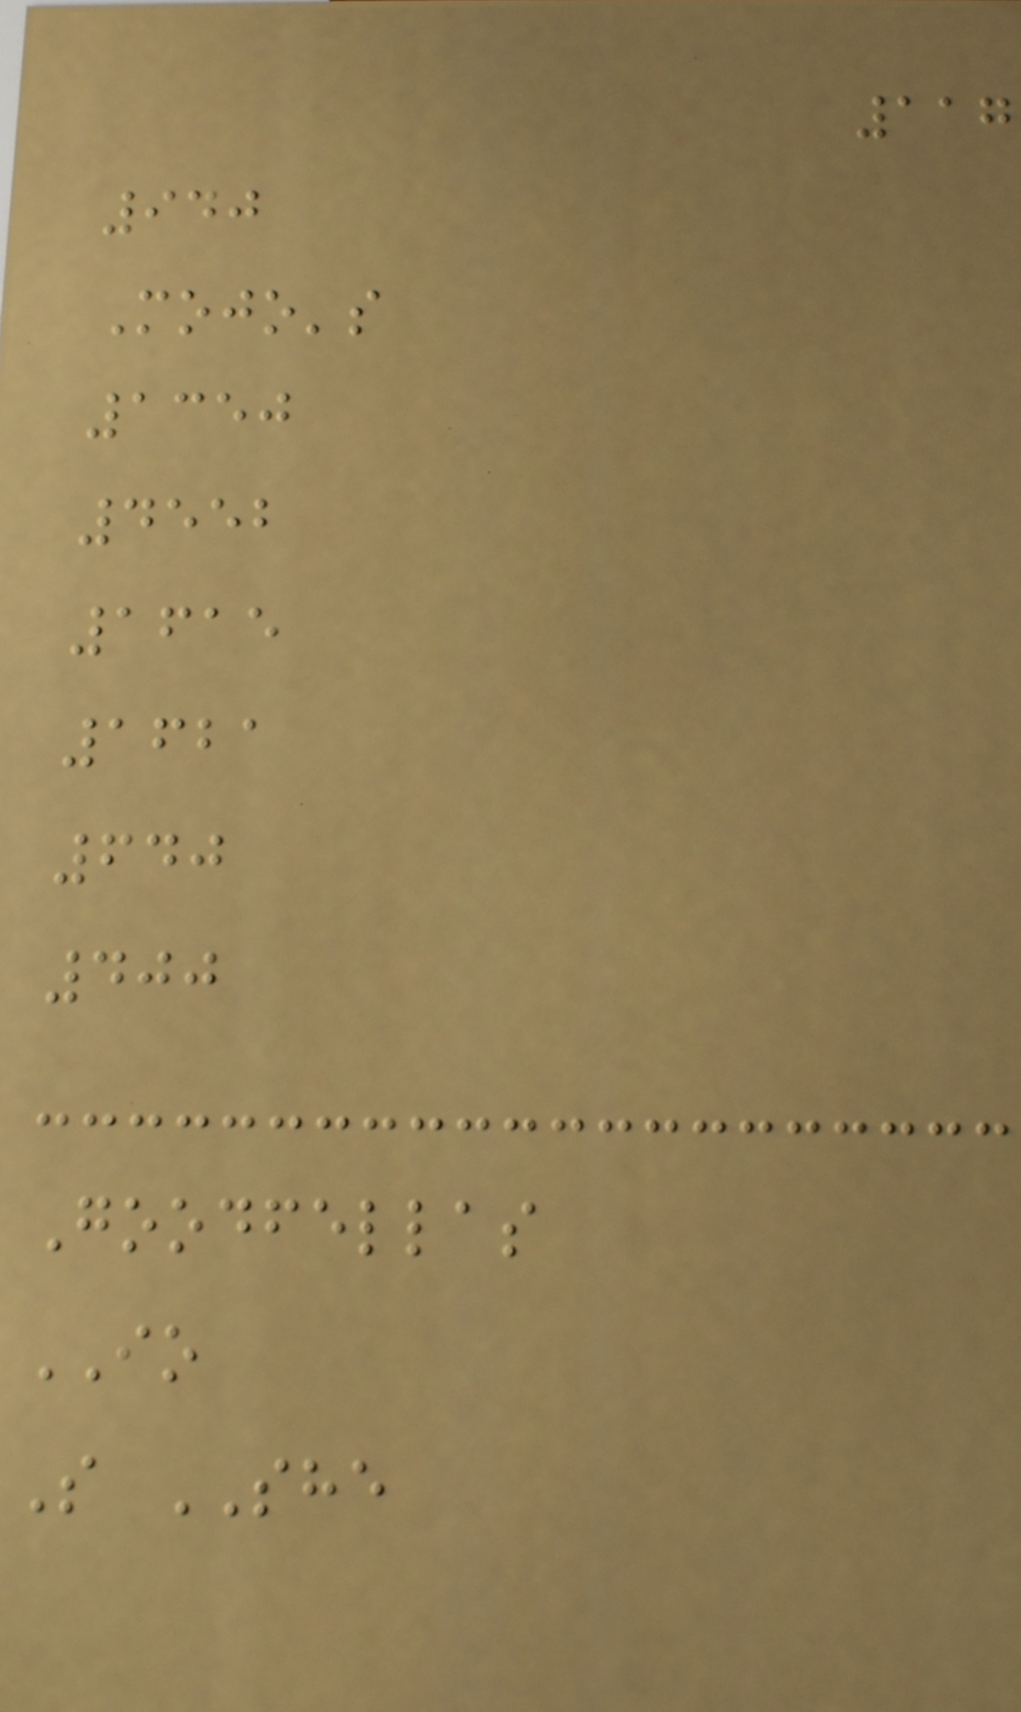117
940
Mojo's
1350
4552
1615
1621
640
400
Goodfellas
IO
S SHE
